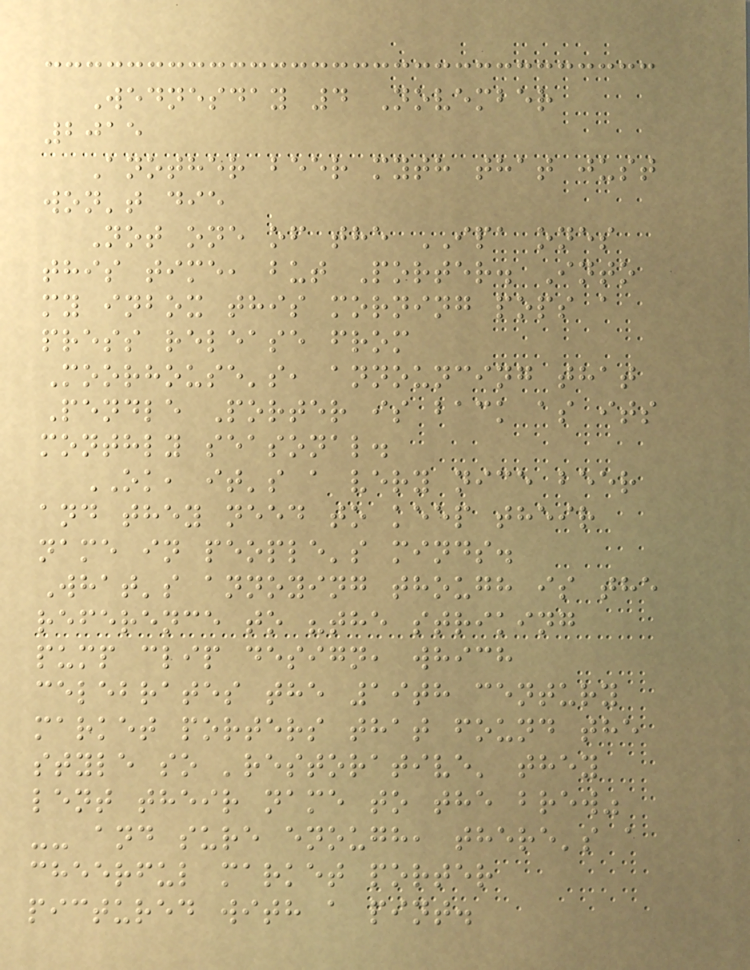Wednesday 4 November
2015
Another beer myth that just
won't die
Not one of the IPA ones
this time, but Porter. Into
my inbox this morning pops a
press release from
Moorhouse's, announcing that
Pendle Porter is back as its
monthly seasonal.
OK, it's a very nice beer
and they need to keep their
name in people's minds.
What's annoying though is the
reference to "the striking
pump clip design, which
celebrates the 19th century
market porters that found the
style so 'restorative' they
lent their name to the brew"
-- and sure enough, there's a
cheerful market porter
pictured with a pint.
